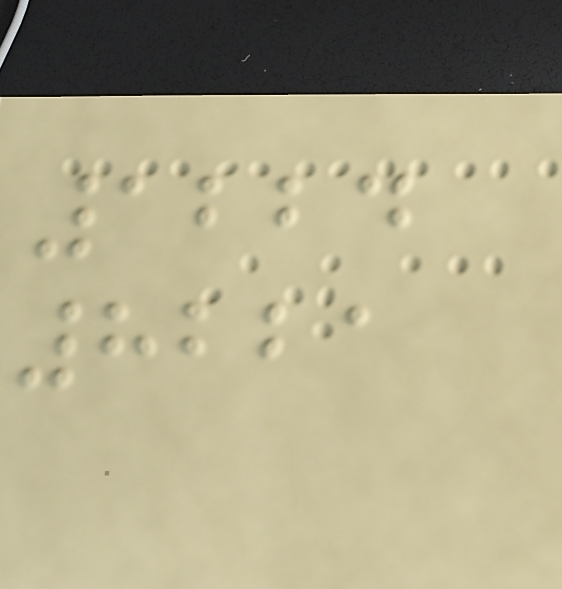1224
8221
